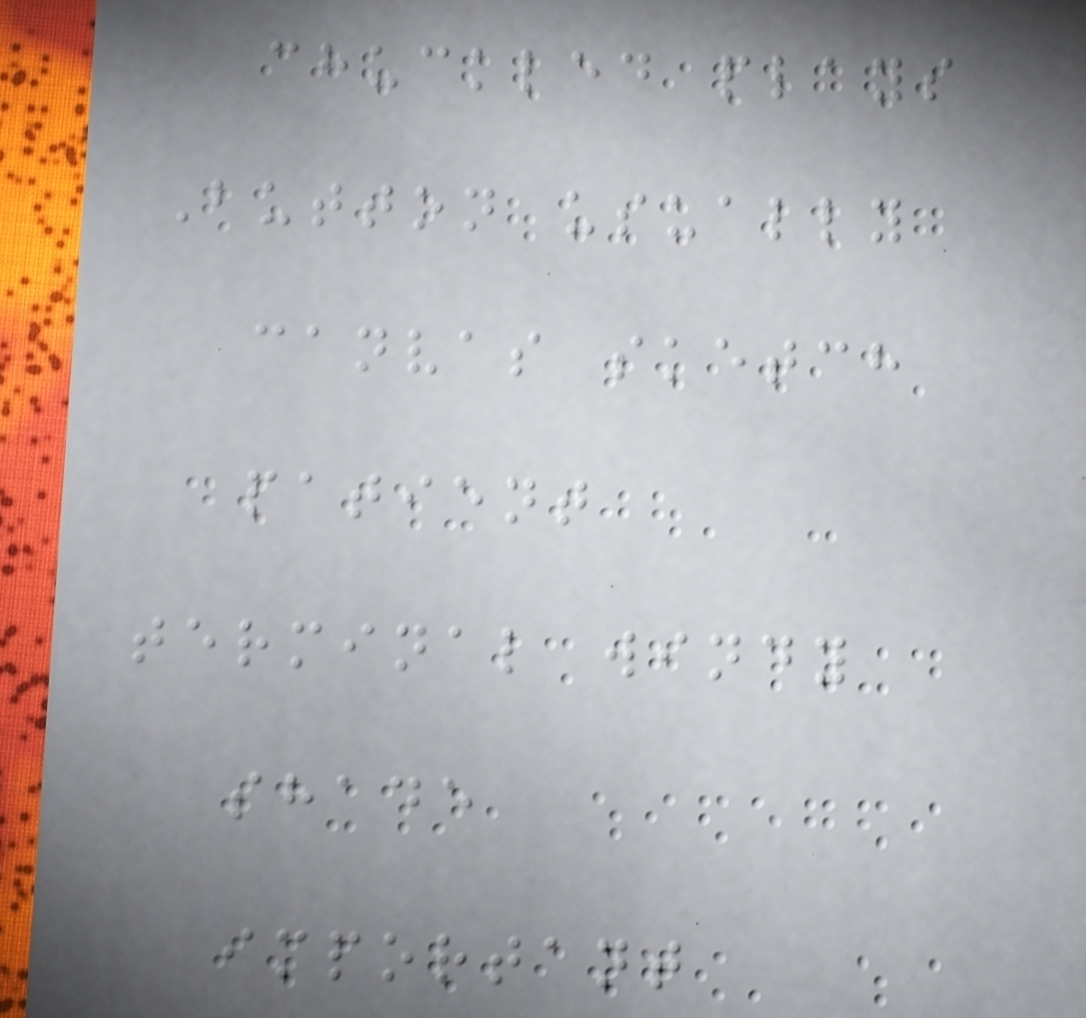chuckled plays
Button usually
canvas sketch
patient
terminal windy
shade
important
